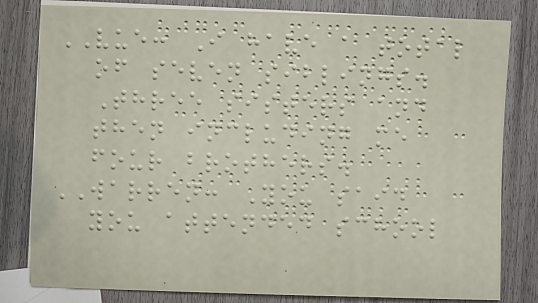VUE: I have a total
of seven siblings.
Three sisters and
then including me
four brothers.
WARREN: You said
you attended school
